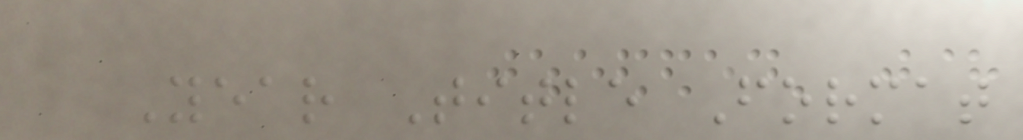Year Title Format
